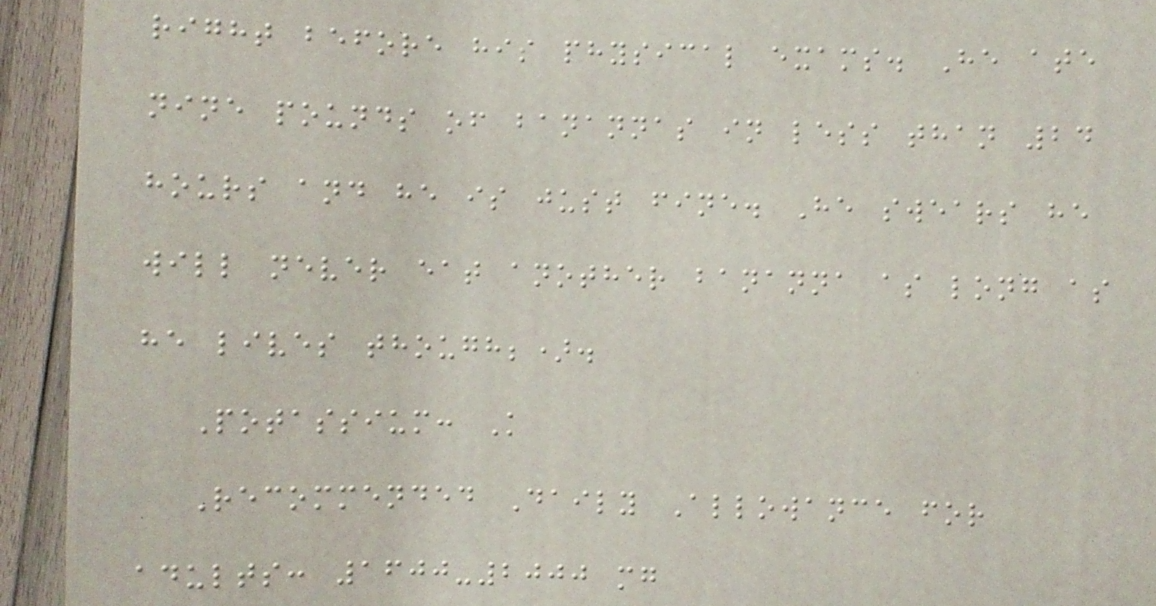right before his physical exams. He ate
nine pounds of banannas in less than 24
hours and he is just fine. He swears he
will never eat another bananna as long as
he lives though;).
Potassium: K
Recommended Daily Allowance for
adults: 1600-2000 mg
